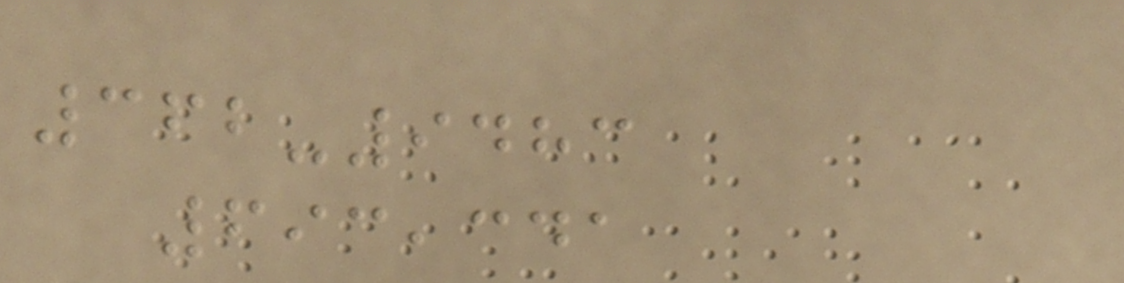362-9483
693,341
